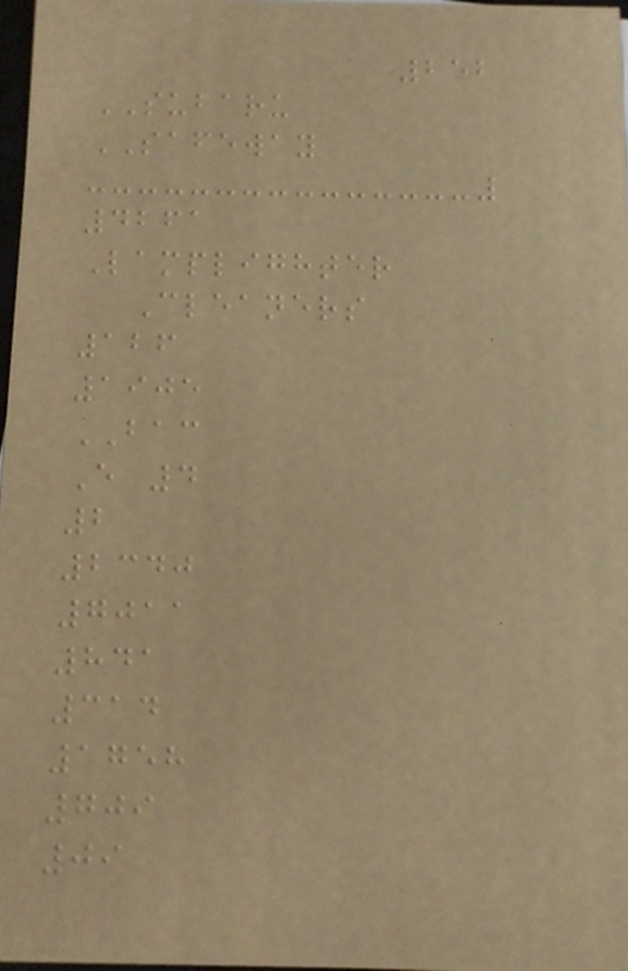252
SUBARU
SAFEWAY
4261
Lamplighter
Cleaners
126
1905
BAC
E 4
2
2340
7011
841
314
1758
709
09
